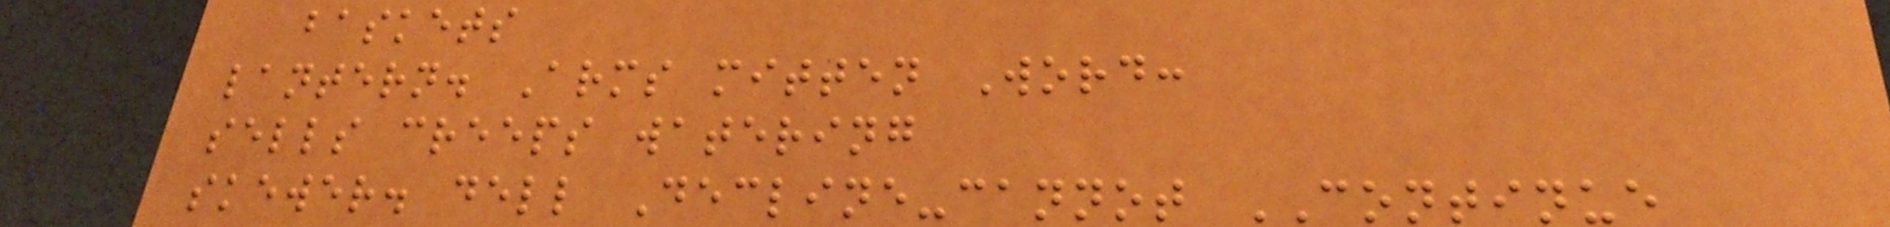baskets
lantern. Arms mitten Word:
sells creeps watering
skewer. dell Decline-cannot CONTINUE
